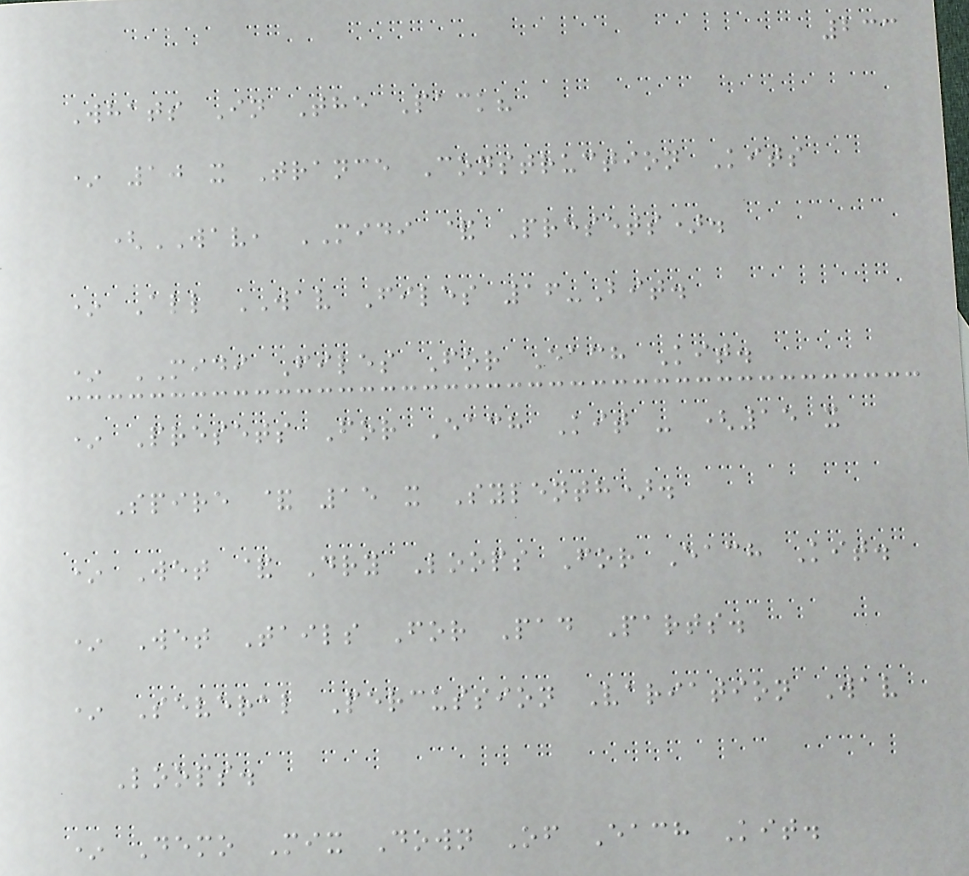233
Whats In The Pack?
* 10 x Trance Construction Kits
(WAV, MIDI & Presets).
* All WAV Files 16-Bit.
* MIDI Files For Each Kit.
* Presets For Each Kit - (15 x
Spire & 15 x Sylenth).
* Wet & Dry Loops For Each Kit.
* Wet Tails For Pad Parts.
* Several Percussion Variation Wav
Loops.
* Demo Mix Down Of Each Kit.
